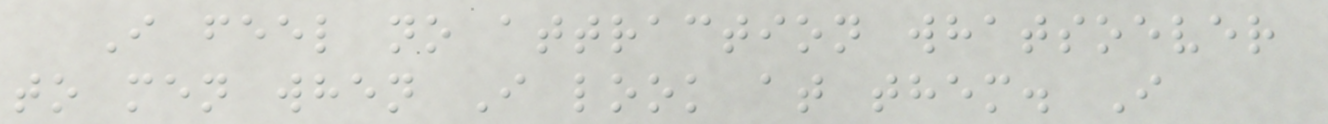I feel no attraction whatsoever
to men when I look at them. I
